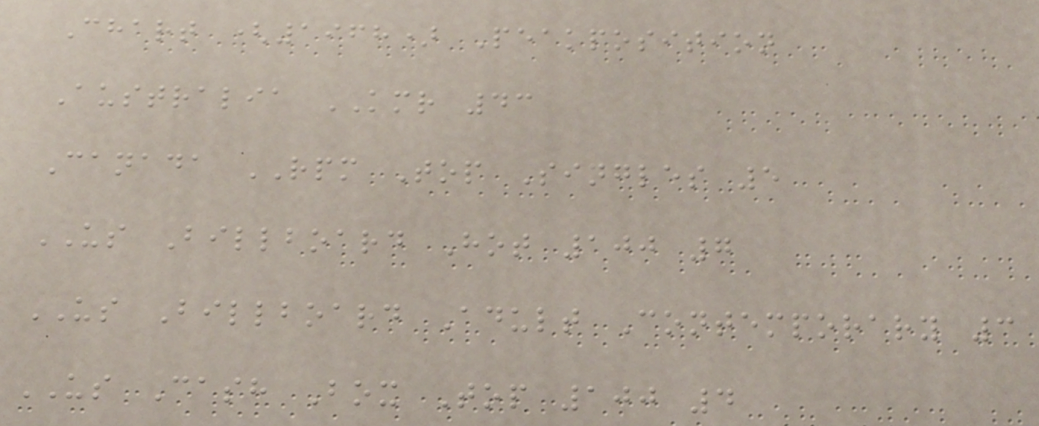Chart (1968) Peakposition
Australia KMR 43
Canada RPM Top Singles 5
US Billboard Hot 100 7
US Billboard Adult Contemporary 3
US Cash Box Top 100 4
